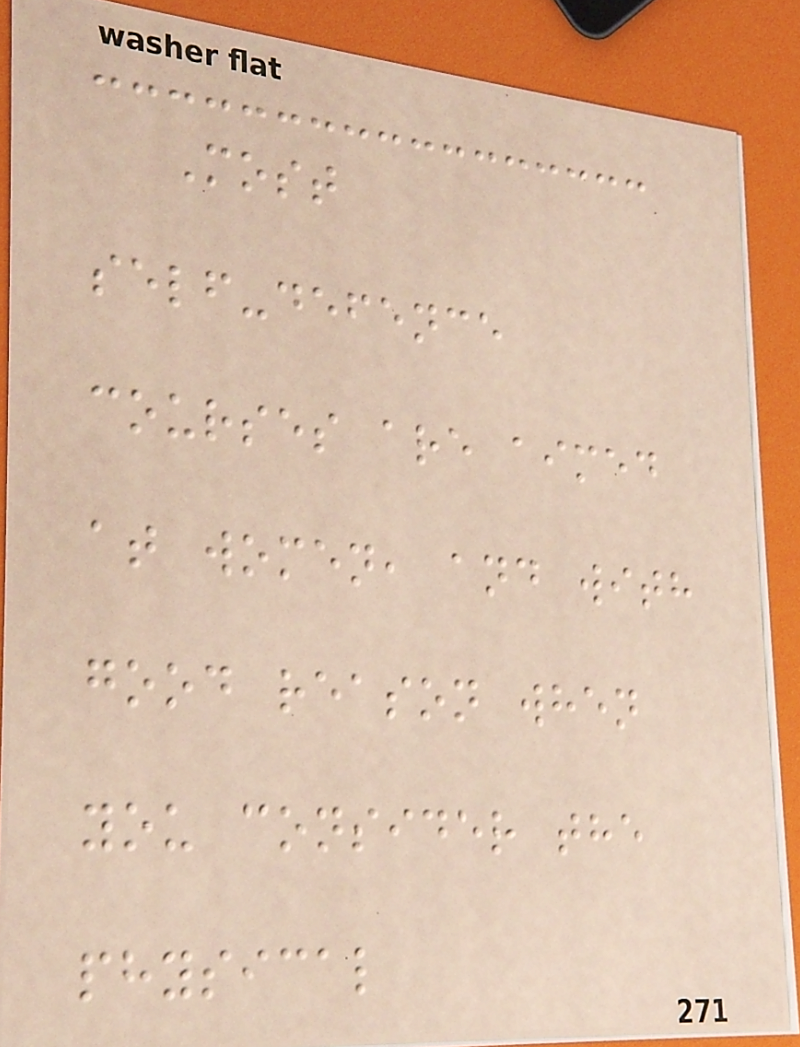Most
self-defence
courses are aimed
at women, and with
good reason when
you consider the
physical
